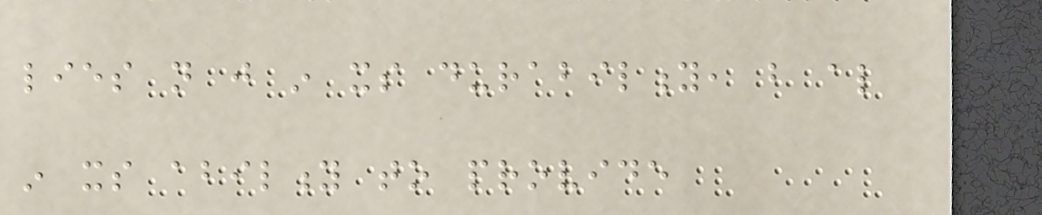lies not just in its durability, but also
in its ability to provide
